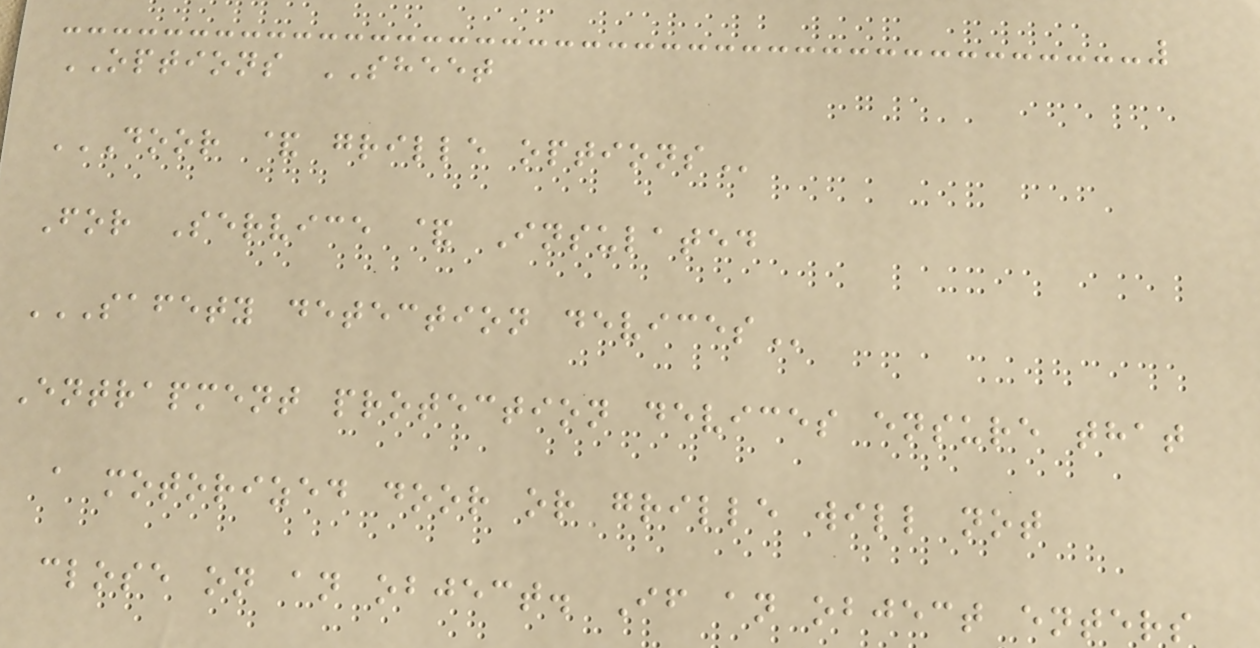OPTIONS SHEET
DOOR & GRILLE OPTIONS
For Service & Insulated
SAFETY DETECTION DEVICES
Entrapment protection devices ensure that
a motorized door or grille will not
close on an object. If an object enters
